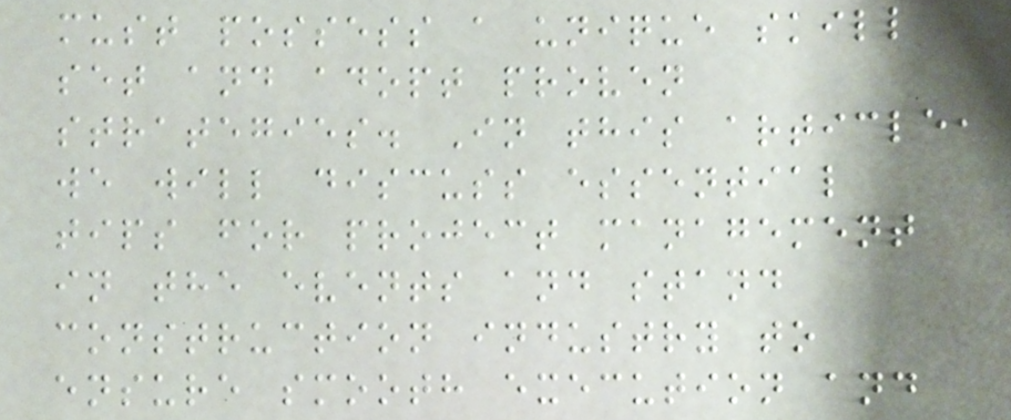must possess a unique skill
set and adopt proven
strategies. In this article,
we will discuss essential
tips for project management
in the events and stand
construction industry to
ensure smooth execution and
